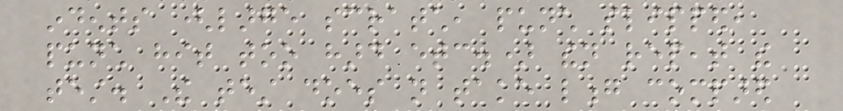indents (large scratch, punch slipped,
punch hit too hard etc.) then repeat the
test. The test does not take long compared
